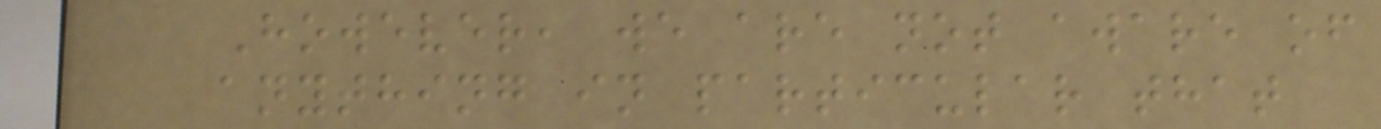However, we are not aware of
anything in particular that
